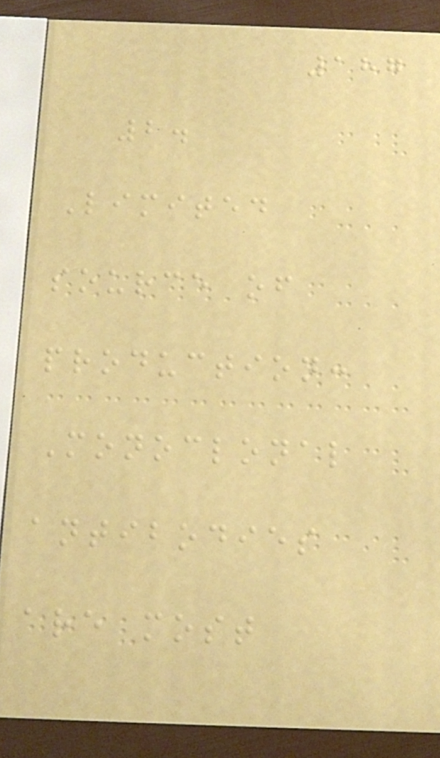187
2.
Limited
source of
production:
Monoclonal
antibodies
are most
